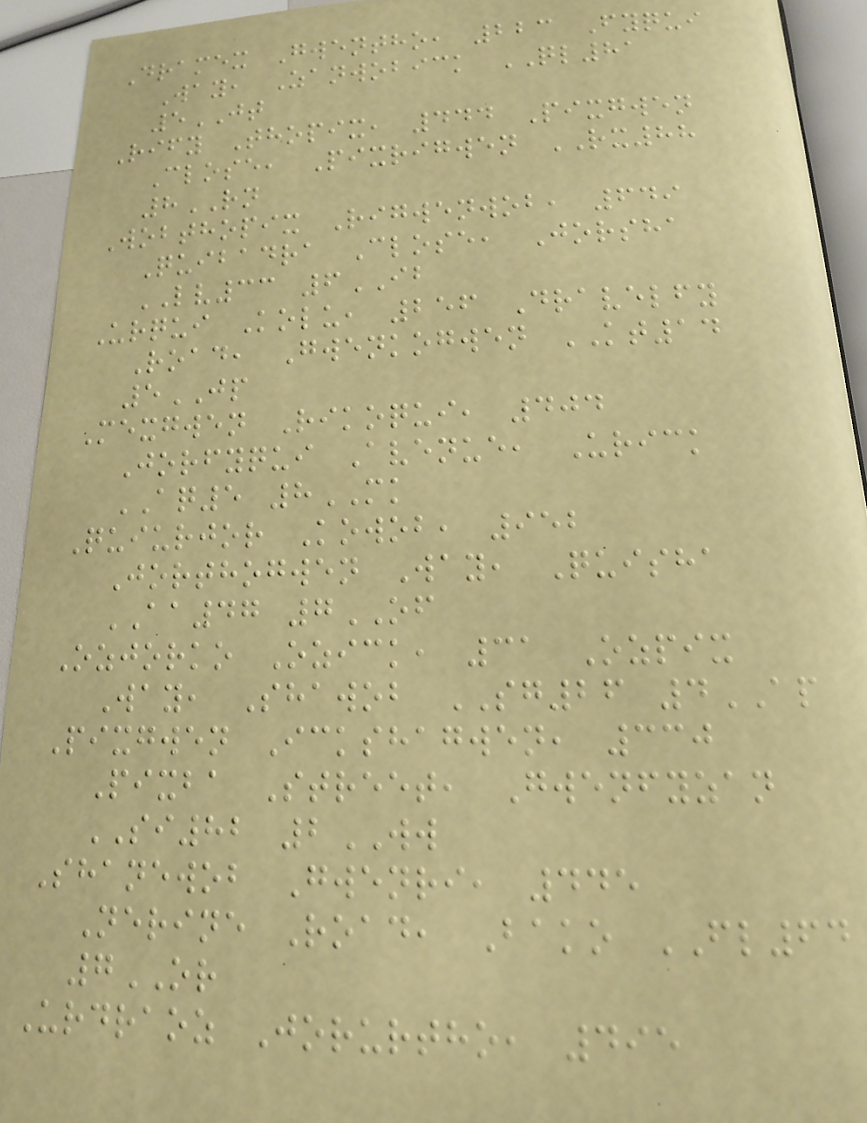Dramex Gwentho, 223 Fyqui
Way, Zanwobick QL81
5JT
Rify Thopix, 444 Pixgwen
Close, Pixrigwen RX88
8RN
Wobthopix Rigwenwob, 649
Quibadra Close, Jorsha
LV33 6IB
Urqui Kolu, 256 Dravelfy
Road, Gwenkogwen KT14
5JP
Mexgwen Rikoqui, 404
Jorfyqui Avenue, Urick
AQ5 8MK
Quiurjor Kowob, 952
Jorthogwen Way, Quisha
AA47 7OF
Ozjorko Ozick, 31 Ozpix
Way, Shawob SG26 4AP
Pixgwen Ickshagwen, 330
Pixba Street, Gwenfyzan
SI82 2WW
Shanewob Gwenri, 445
Nerine Road, Bako FL64
7OR
Urdraoz Jorurtho, 495
